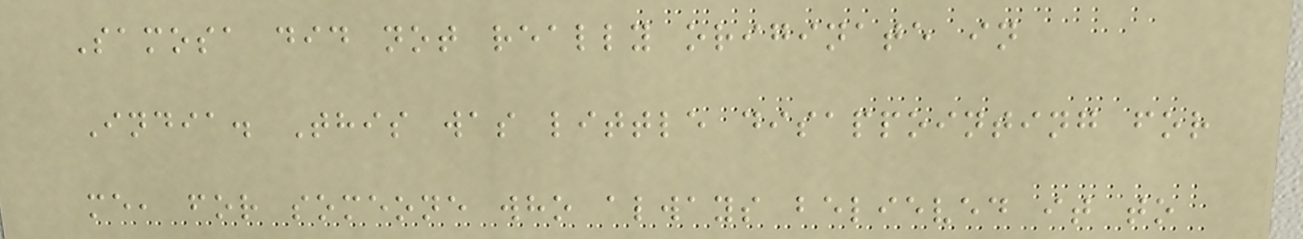Samosa did not really originate in
India. This was little disappointing for
me, for someone who always believed it to
